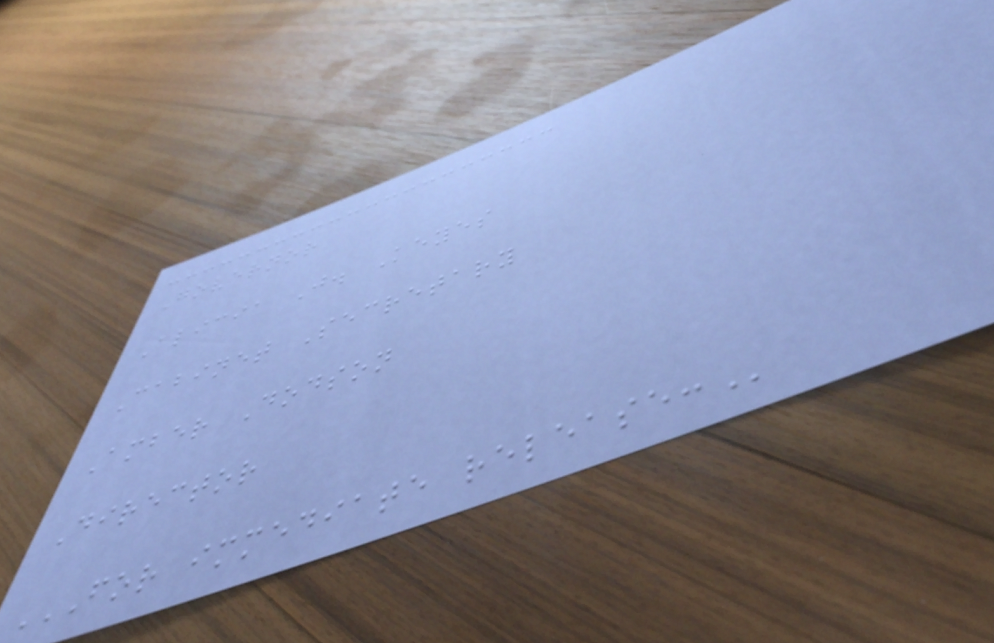Governor
Alicia J. Keyes
Cabinet Secretary
Amber Dodson
Director
FOR IMMEDIATE RELEASE:
